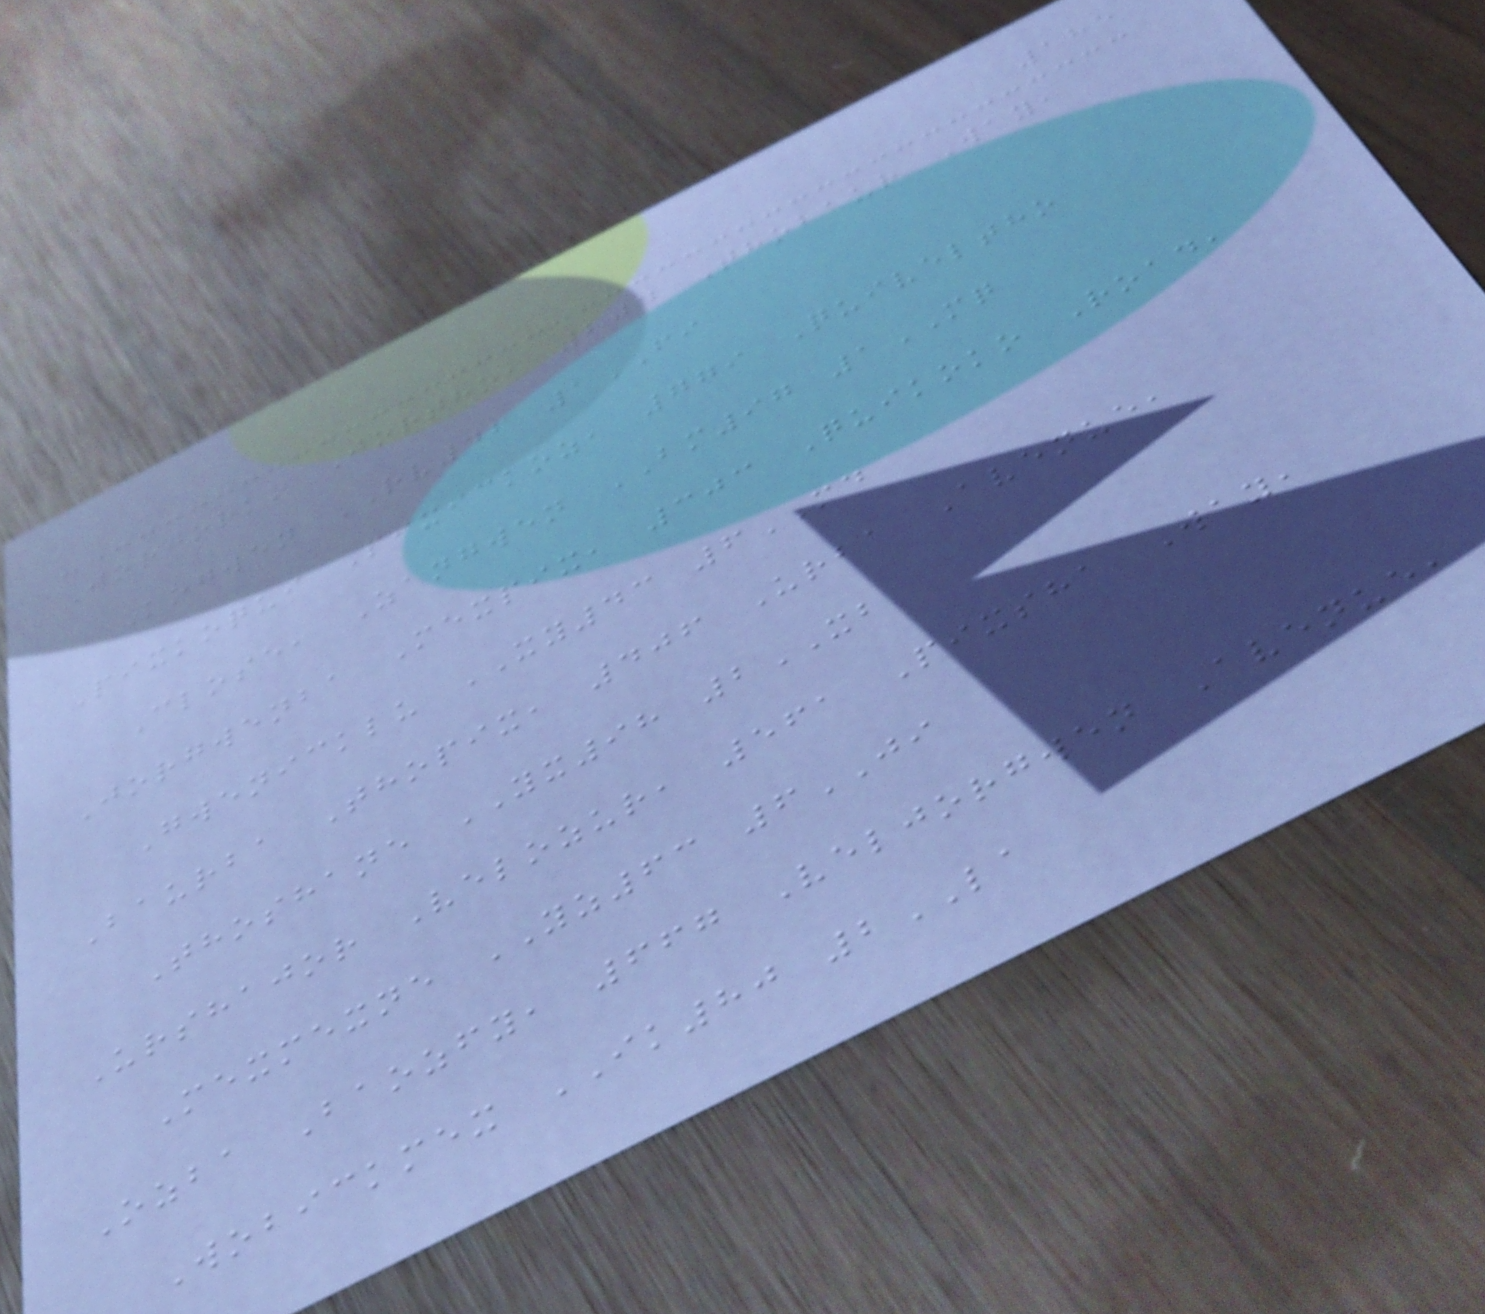185
Jorjorko Jortho, 204 Thobaur Way,
Kogwen RV46 1FI
Pixkoqui Pixickoz, 779 Quiveltho
Close, Zangwen BM97 1MQ
Jorgwenba Mexpix, 303 Quikoko Road,
Gwenicklu XY43 6MD
Baurba Thopix, 406 Urba Avenue,
Thoshane YX98 2XB
Urshajor Velozur, 561 Pixsha Way,
Mexmexne YZ63 6JI
Ozba Baozfy, 667 Veljorgwen Avenue,
Wobickmex IK80 2LA
